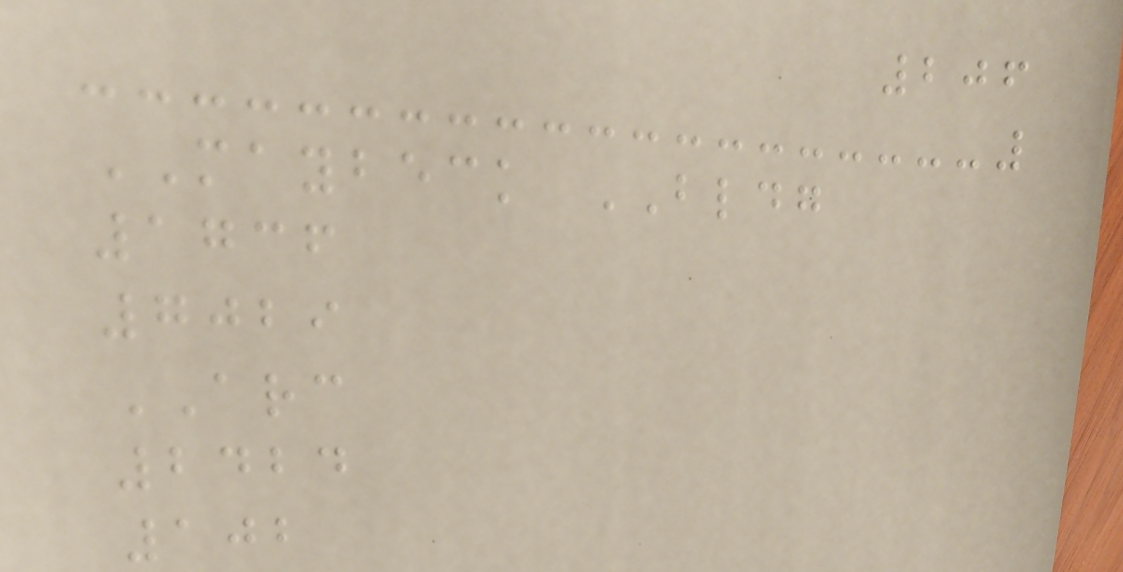206
MAYBECK BLDG
1736
7029
ARC
2424
102
